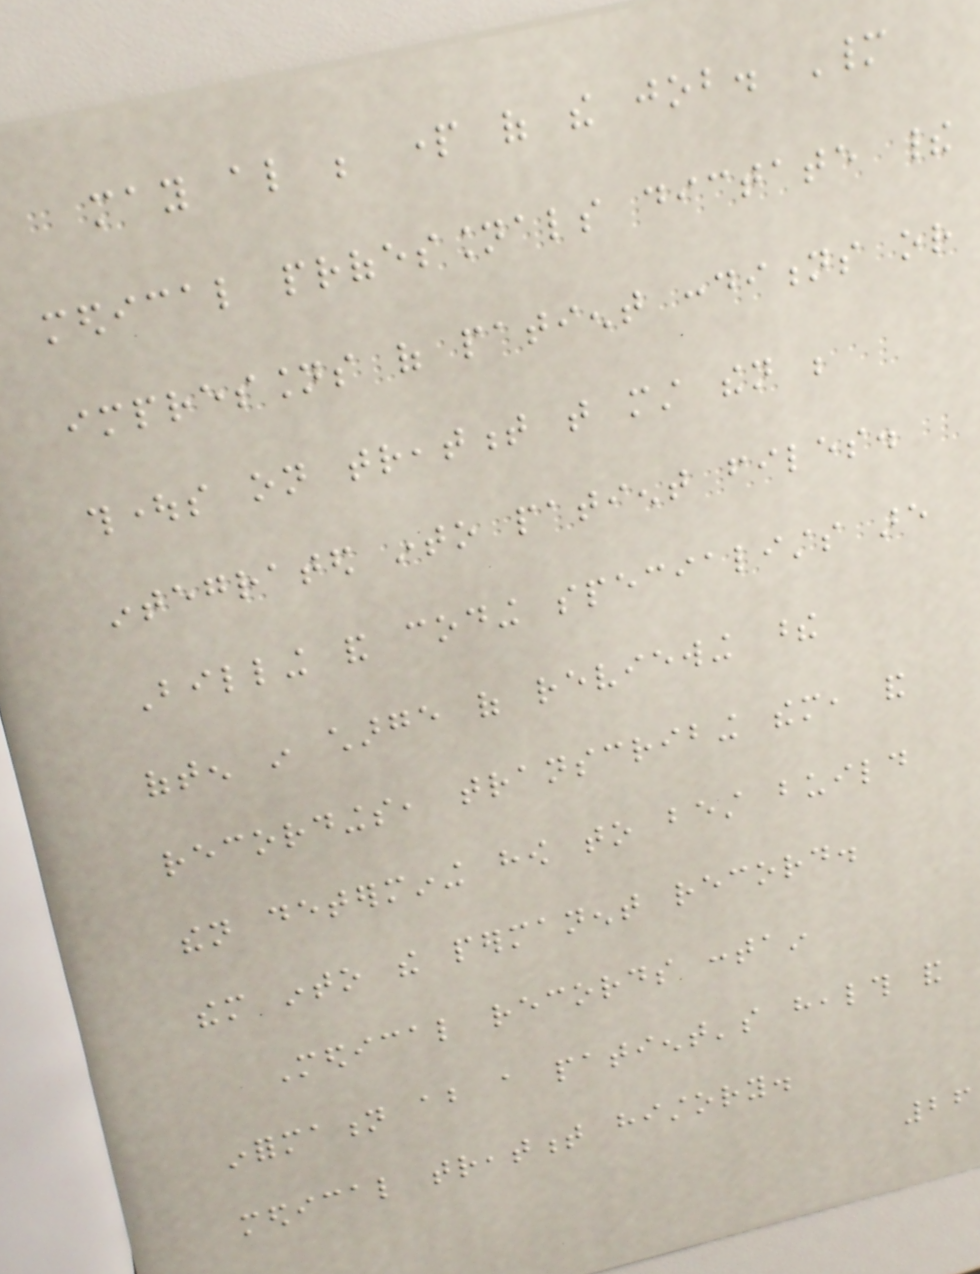may also be part of the job. Many
medical professionals dictate their
impressions of patient conditions or
thoughts on treatment that must then be
integrated into patient files.
Billing and coding specialists are
often in charge of reviewing these
recordings, transcribing them, and
then determining how to best build
them into the permanent record.
Medical records contain
information about a patient's health and
medical treatment history.
26
